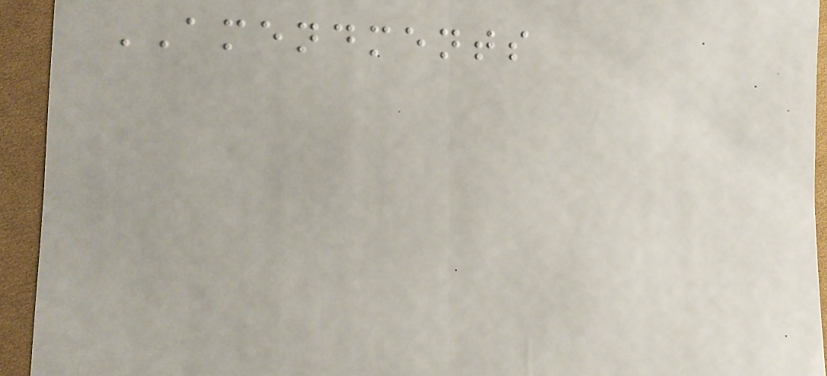AMENDMENTS
